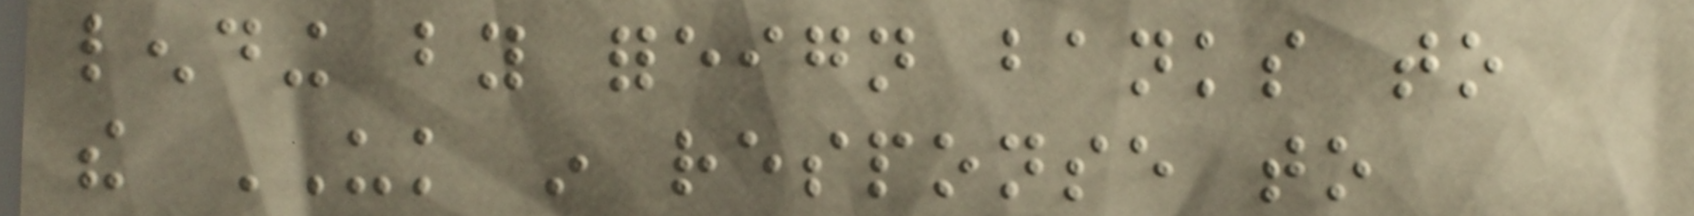lending by foreign banks to
the UK in response to
